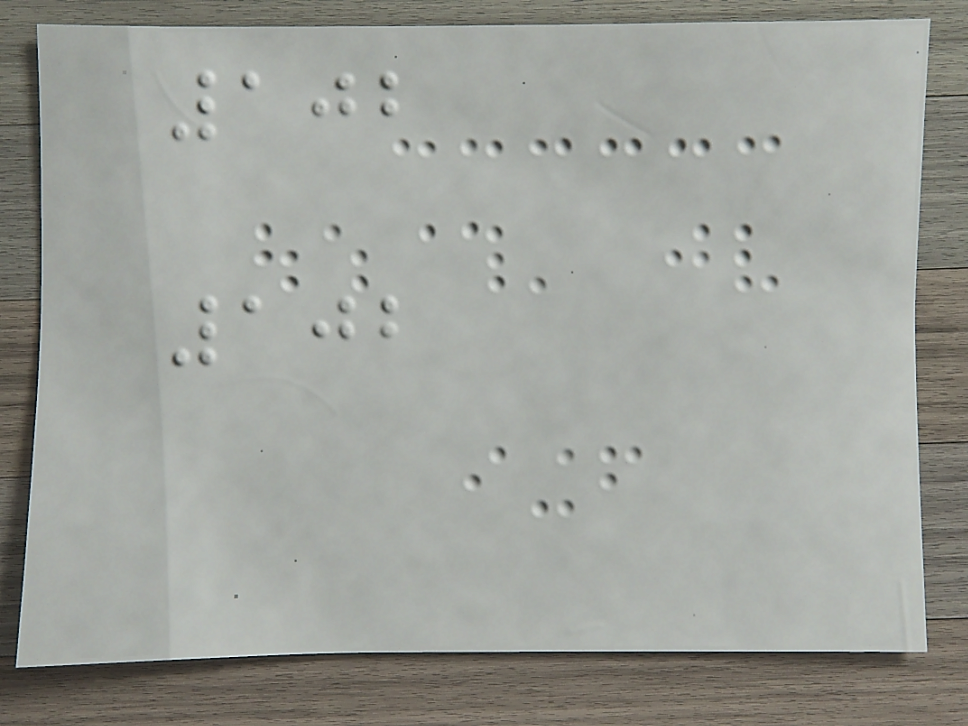102
102
